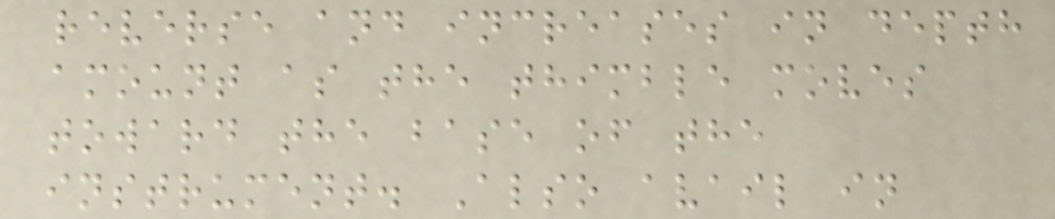reverse and increases in depth
amount as the thimble moves
toward the base of the
instrument. Also avail in
